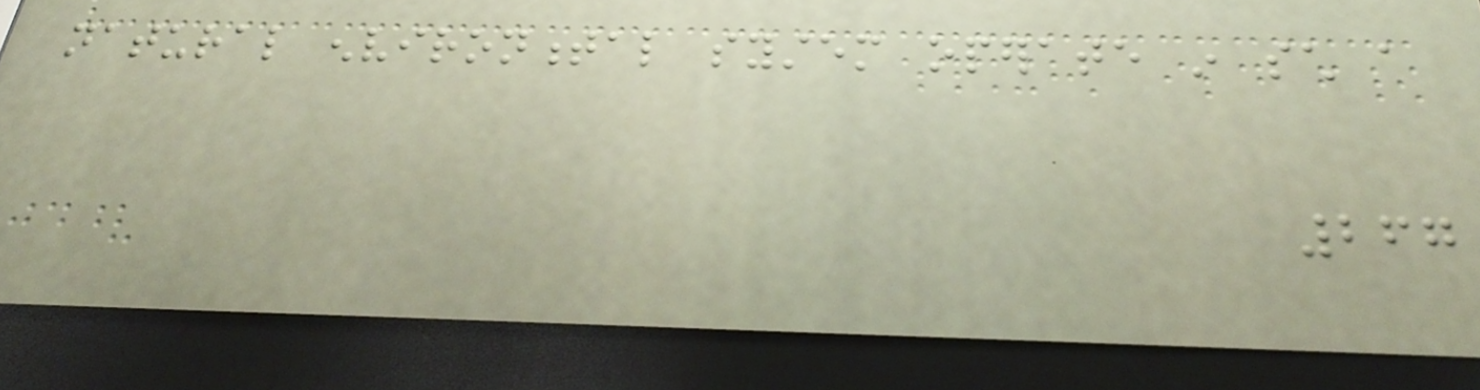natural environmental system operate in such a
267
